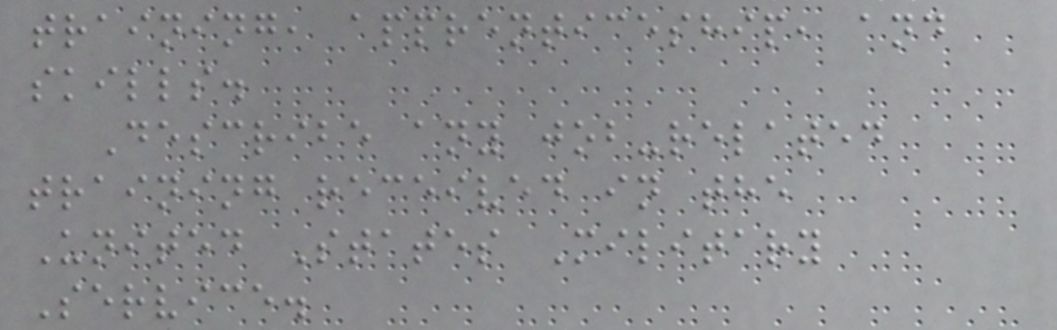training, apprenticeship, and
skills.
Describe any job-related
training received in the
United States Military
Service.
